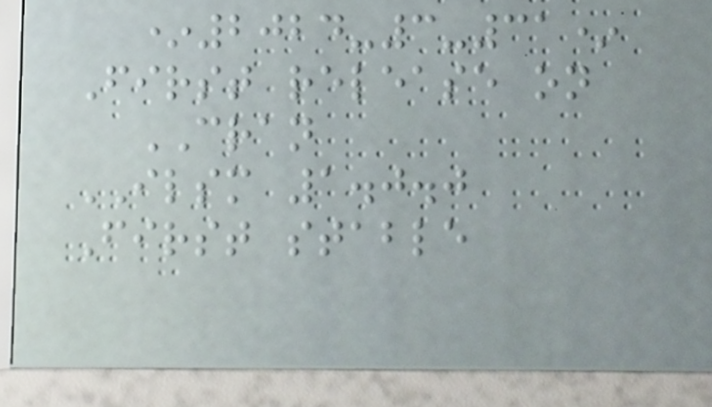*2024-3-31*
First release on
CRAN
ILSM 1.0.0
First stable
